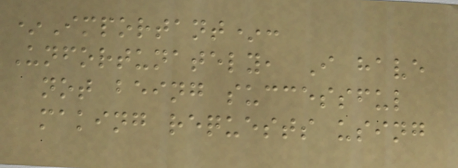*Important*:
Unfortunately, I have
not being successful
making requests using
